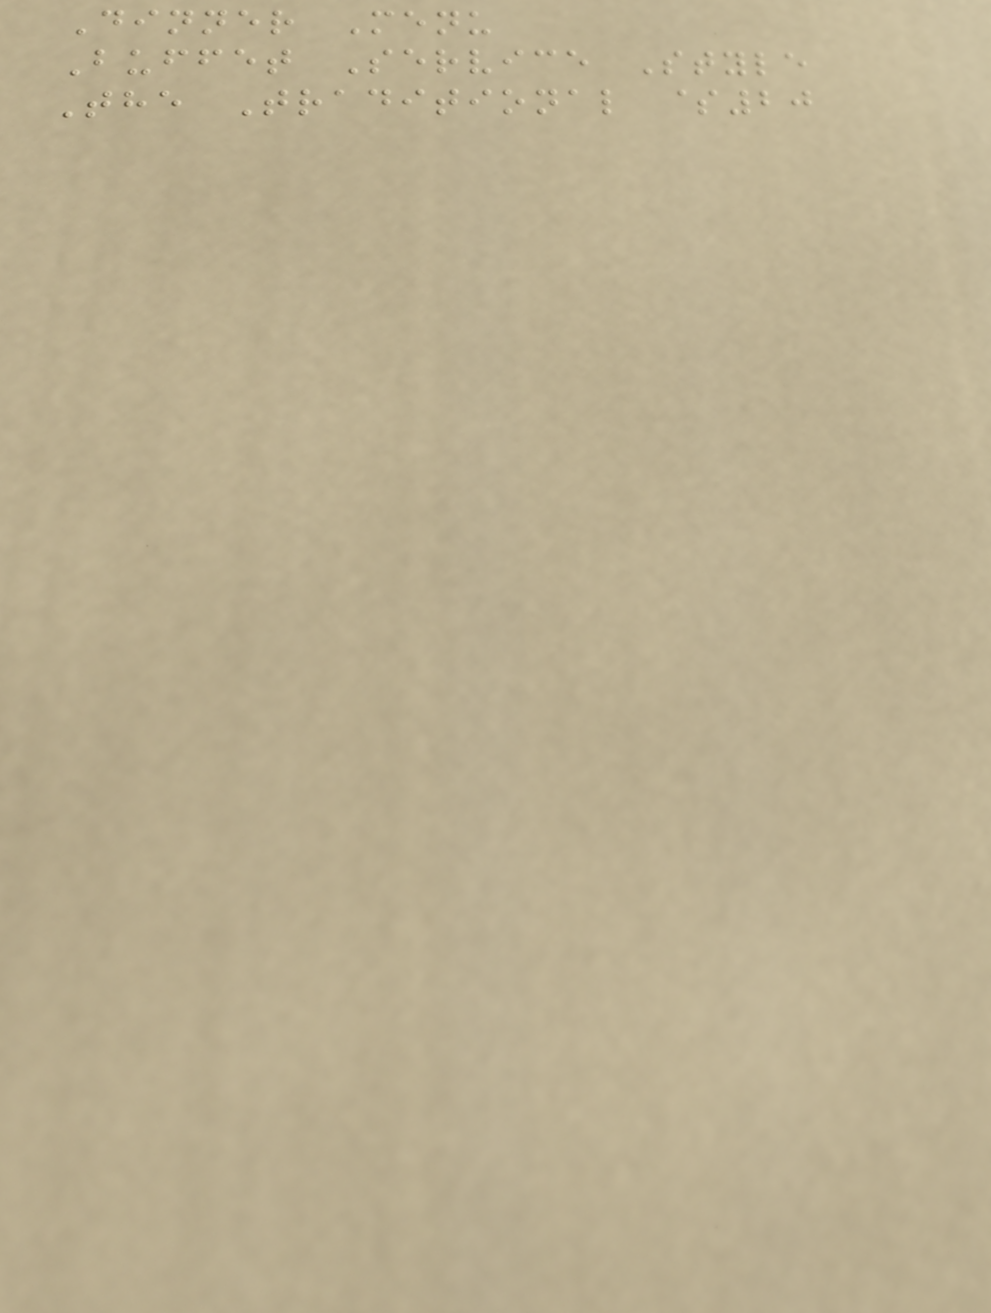Dinner Menu
Buffet Service Style
The Traditional $20
